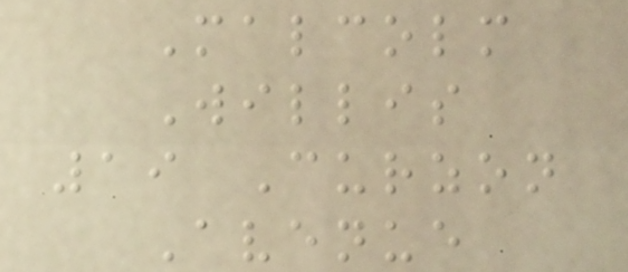Malcolm
Willis
19 Curzon
Avenue
